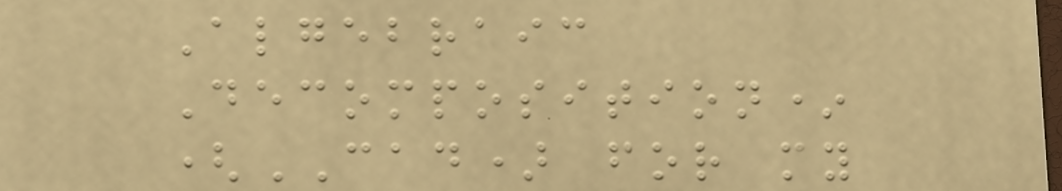Algebraic
Decomposition*
(CAD) for my
